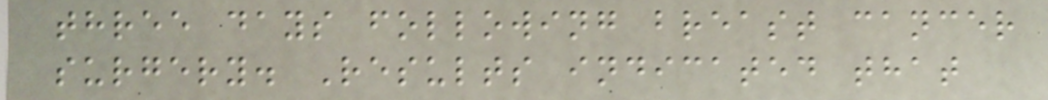three days following breast cancer
surgery. Results indicated that
